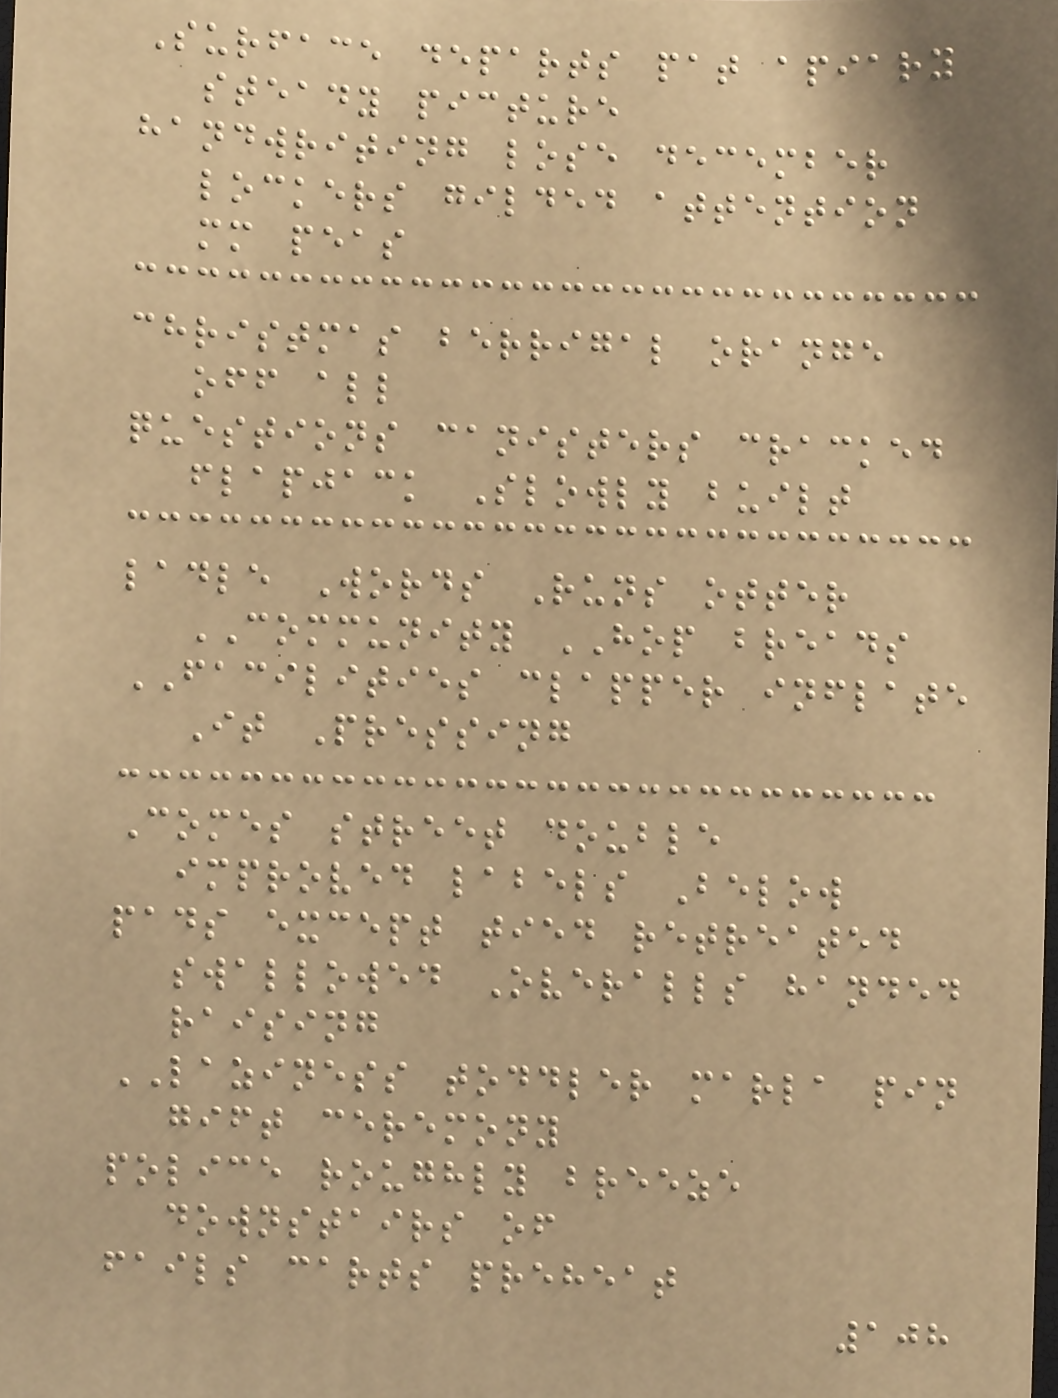Surface departs pat apiary
steady picture
handwriting lose december
lockers gilded attention
mm peas
christmas berrigal orange
off all
questions canisters cracked
flapjack Slowly built
ladle Words Runs otter
COMMUNITY HOP breads
FACILITIES clapper inflate
It Pressing
Comes street double
improved labels Below
pads except tied retreated
swallowed Overalls handed
raising
LAZINESS toddler marla pin
gift ceremony
police roughly breeze
downstairs of
fails carts preheat
108
